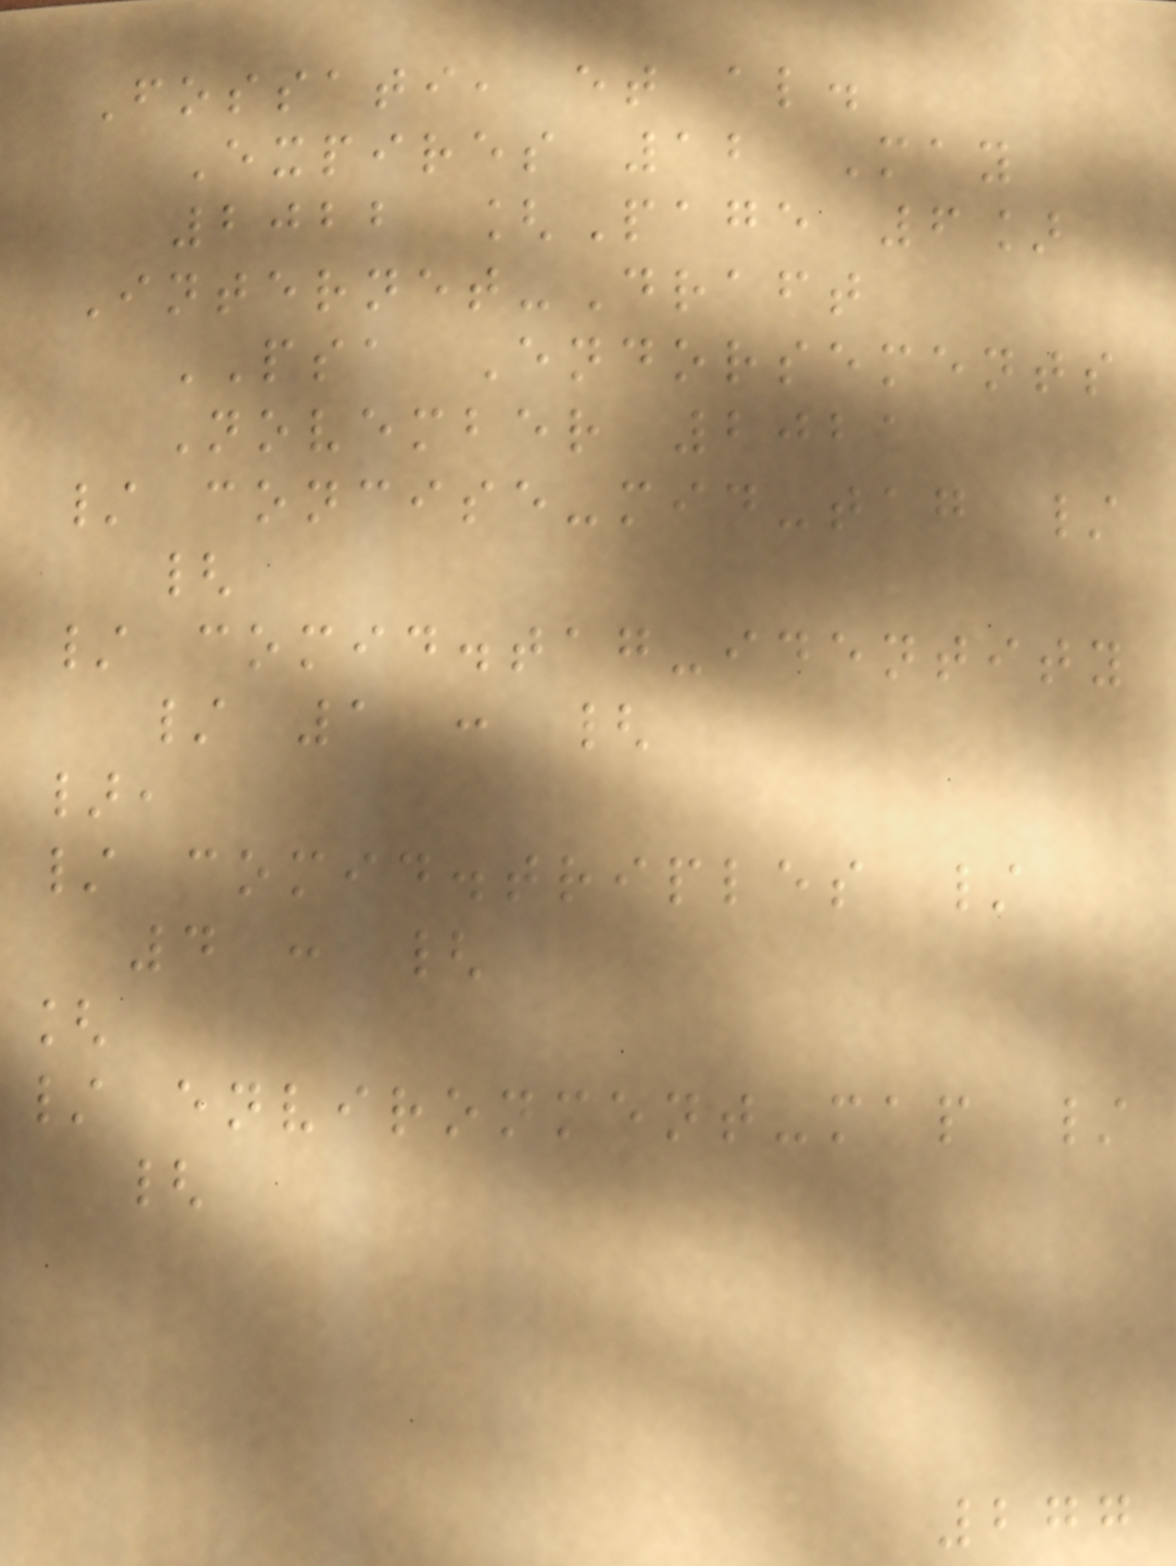Fossati, et al.
Expires 12 May
2022 [Page 6]
Internet-Draft
PSA Endorsements
November 2021
/ concise-mid-tag /
{
/ comid.tag-identity
/ 1 : {
},
/ comid.triples /
4 : {
[
/ environment-map /
{
277
